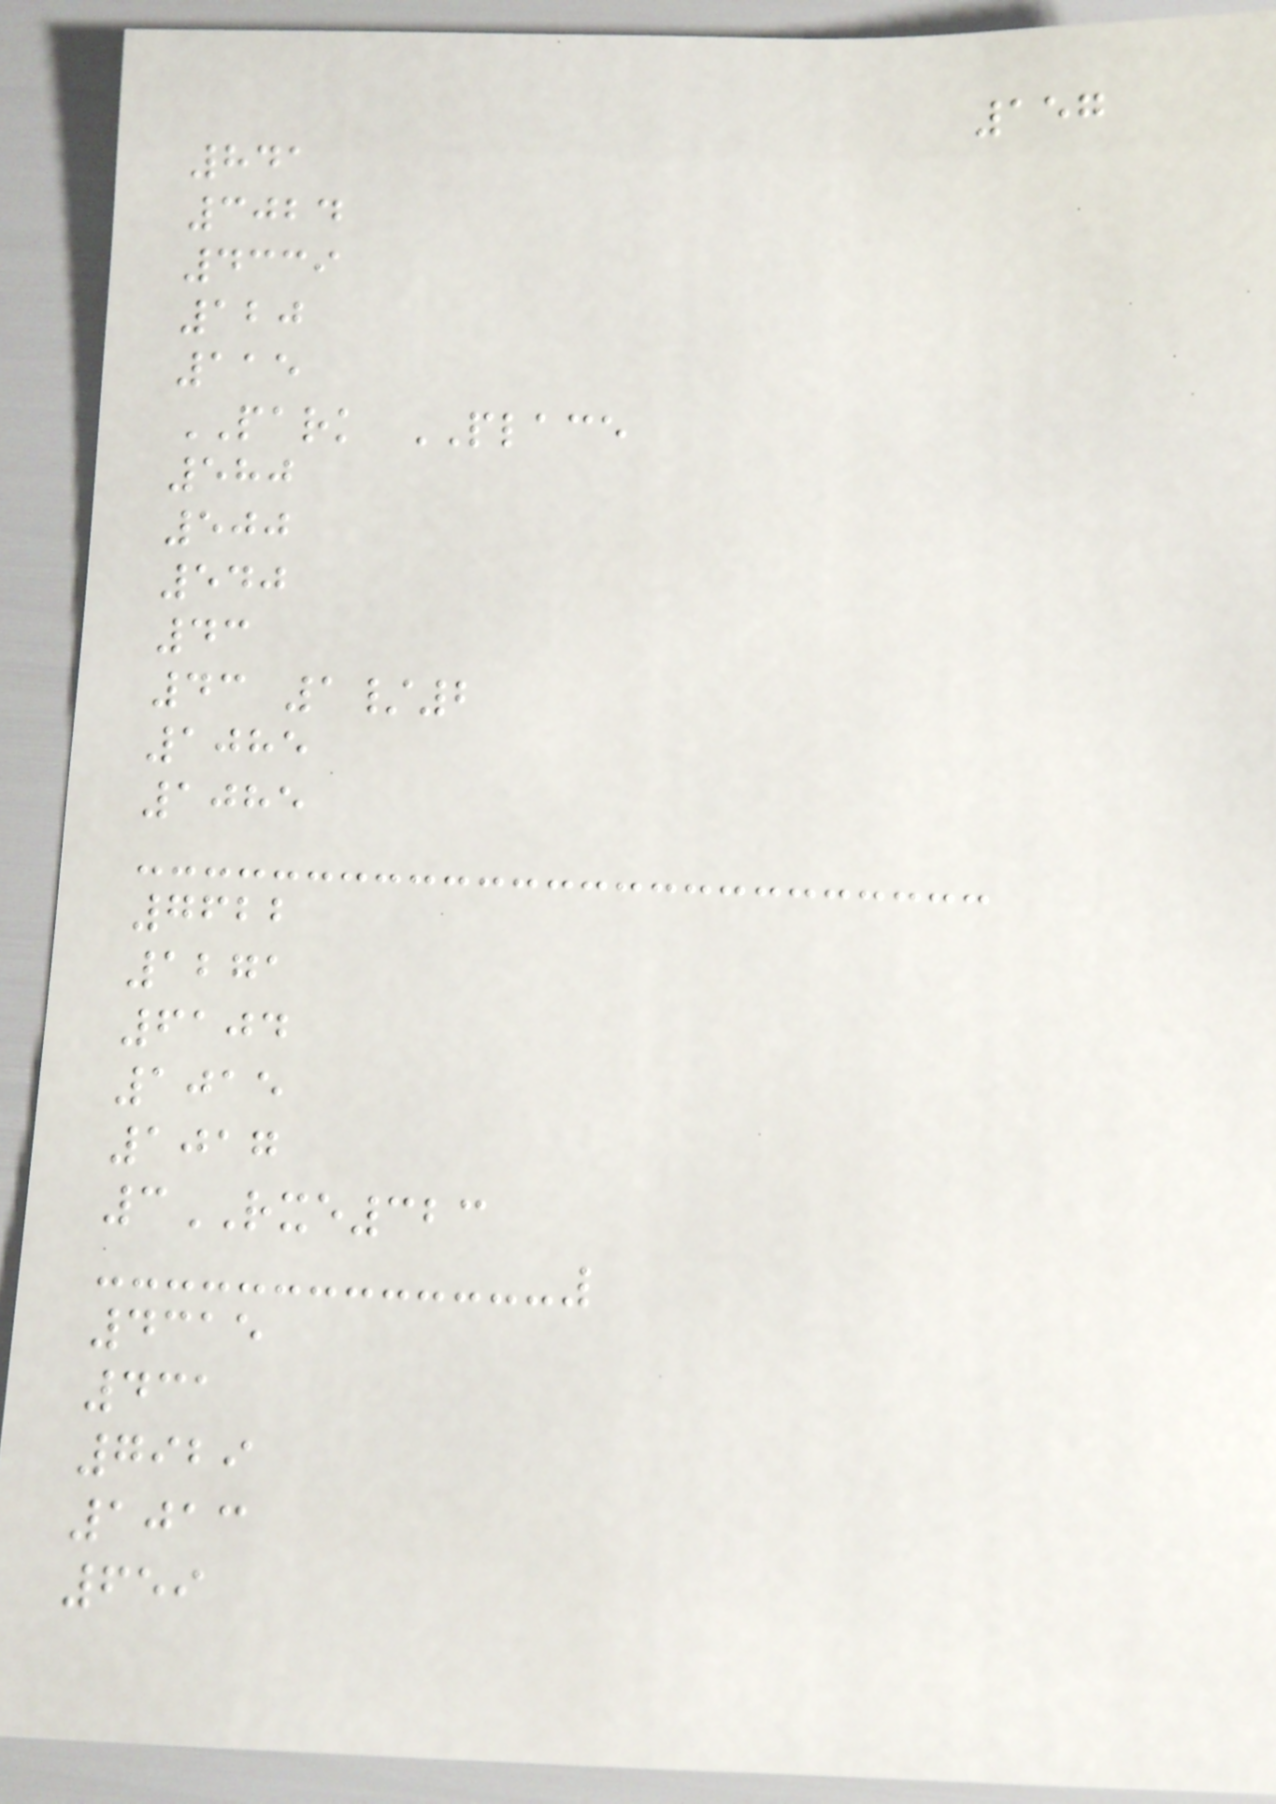157
841
3024
4339
120
115
PARK PLACE
580
500
540
43
43 1/2
1085
1085
7622
1271
6104
1015
1017
3RXE323
4315
431
7929
1013
659
